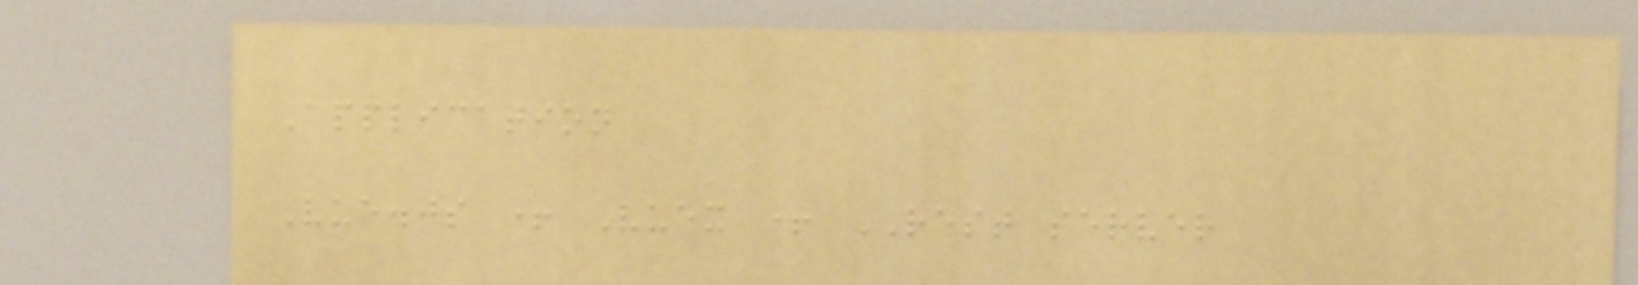Application
Vue.js + Vuex + REST server
